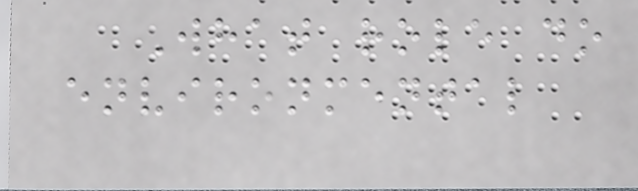What role do
environmental
